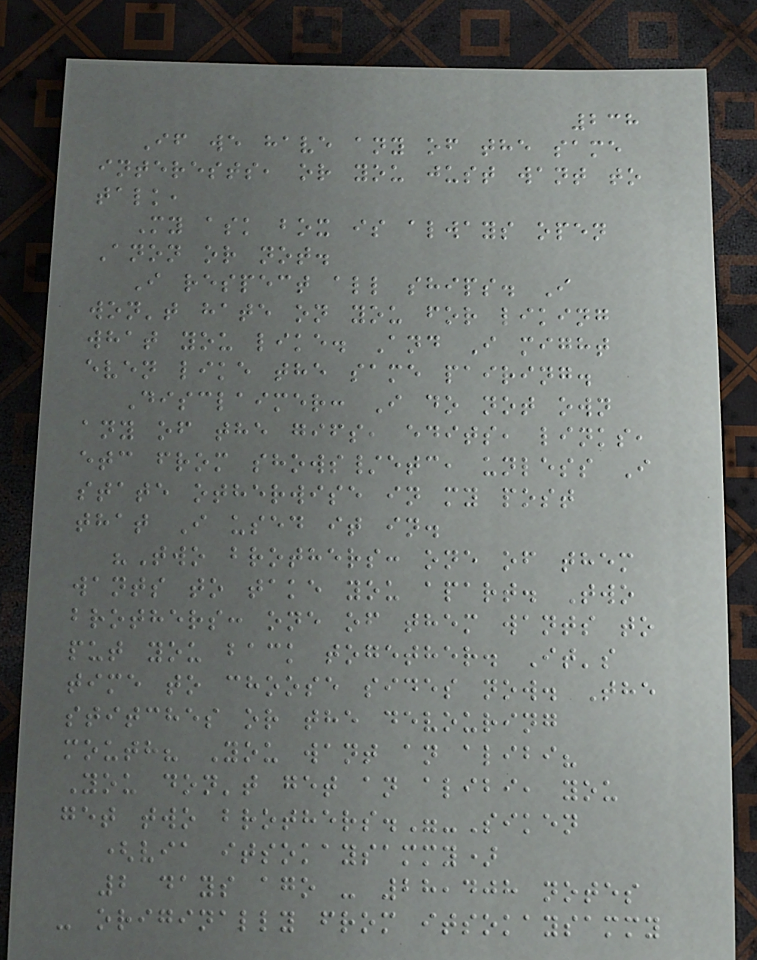238
If we have any of the same
interests, or you just want to
talk,
My ask box is always open
Anon or not.
I respect all ships. I
won't hate on you for liking
what you like. And I might
even like the same pairing.
Disclaimer: I do not own
any of the gifs, edits, links,
etc from shows/etc, unless I
state otherwise in my post
that I used it in.
"Two brothers: one of them
wants to take you apart. Two
brothers: one of them wants to
put you back together. It's
time to choose sides now. The
stitches or the devouring
mouth? You want an alibi?
You don't get an alibi, you
get two brothers."-Siken
(via itsokaysammy)
2 days ago - 28,408 notes
- originally from itsokaysammy
